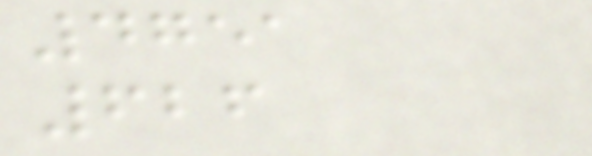4751
626
